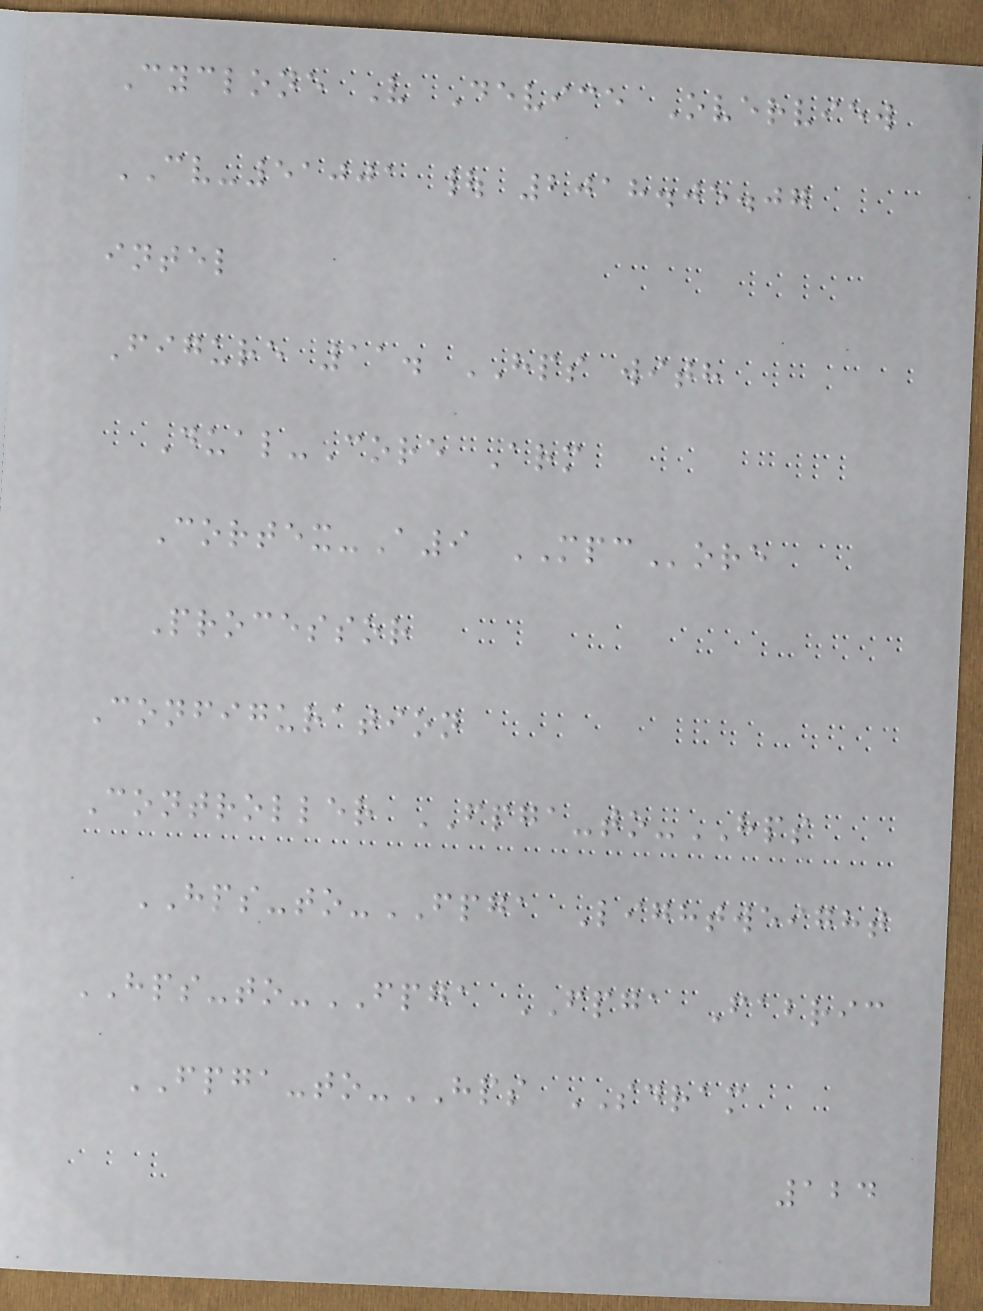Cyclone V Device Overview
CV-51001 | 2018.05.07
intel
Figure 11. HPS with
Dual-Core Arm
Cortex-A9 MPCore
Processor
Configuration
Controller FPGA-to-HPS
HPS-to-FPGA Lightweight
HPS-to-FPGA FPGA Fabric
FPGA-to-HPS SDRAM
124
